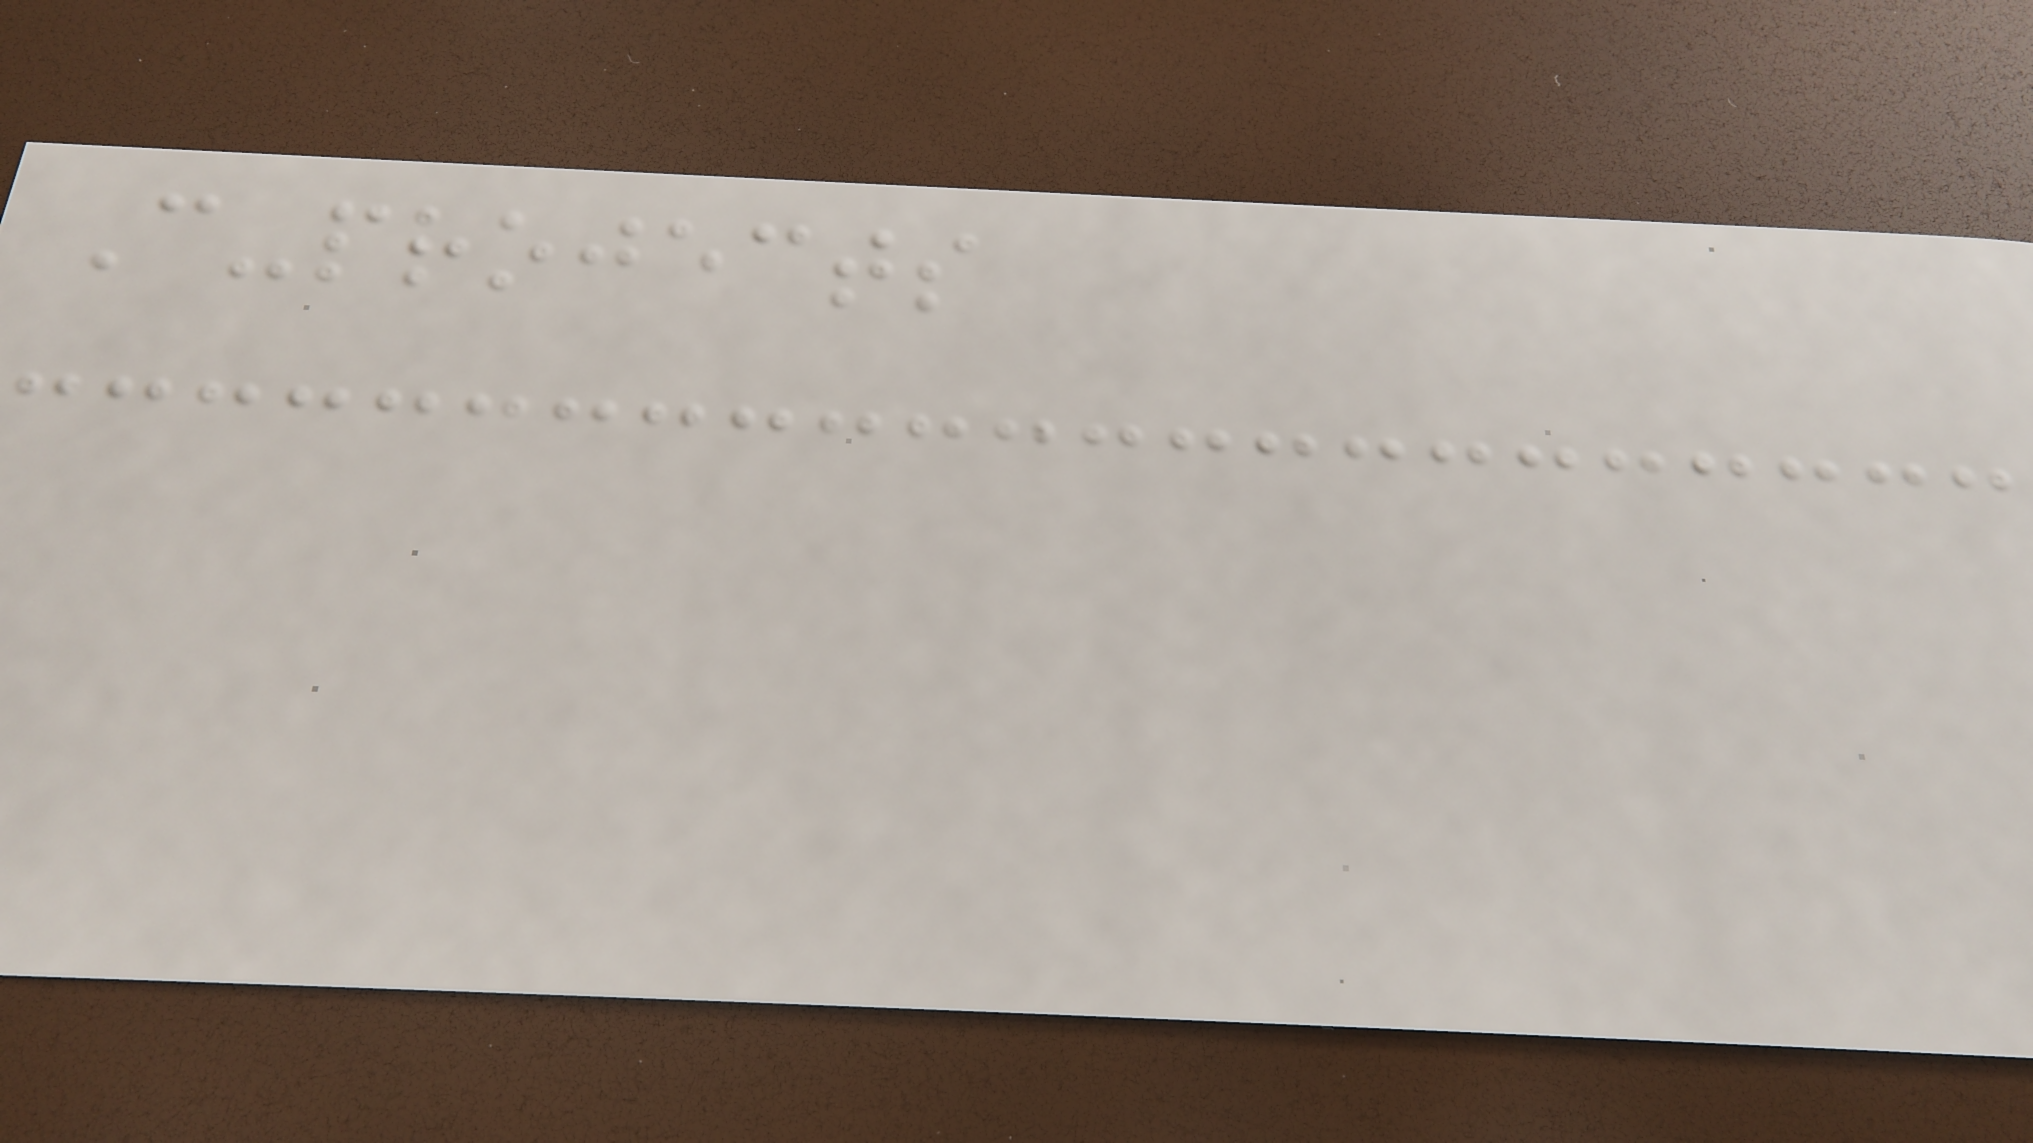C-projects
